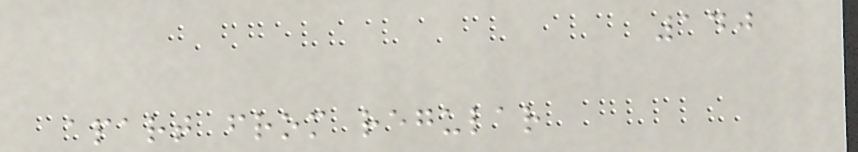140
apart from regular
